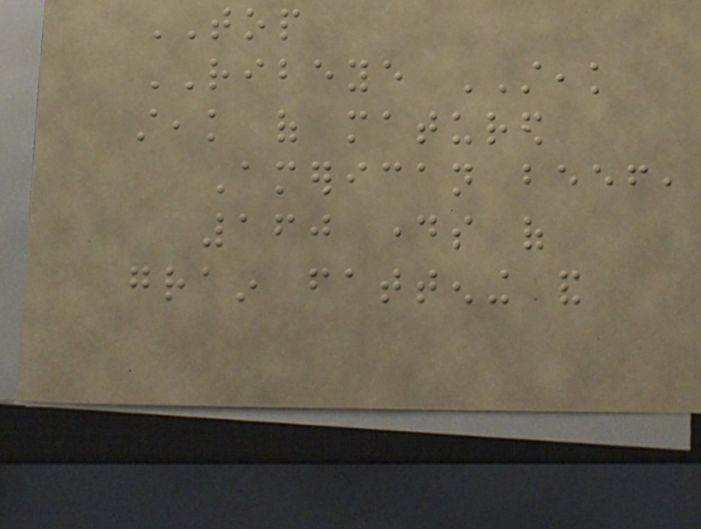TOP
RIBEYE STEAK
steak of matured
American beef,
160 days of
grain fattening and
